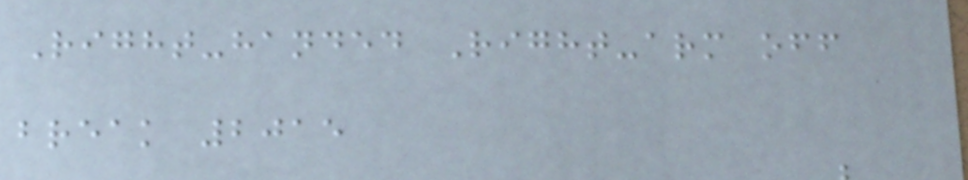Right-handed Right-arm off
break 2015
